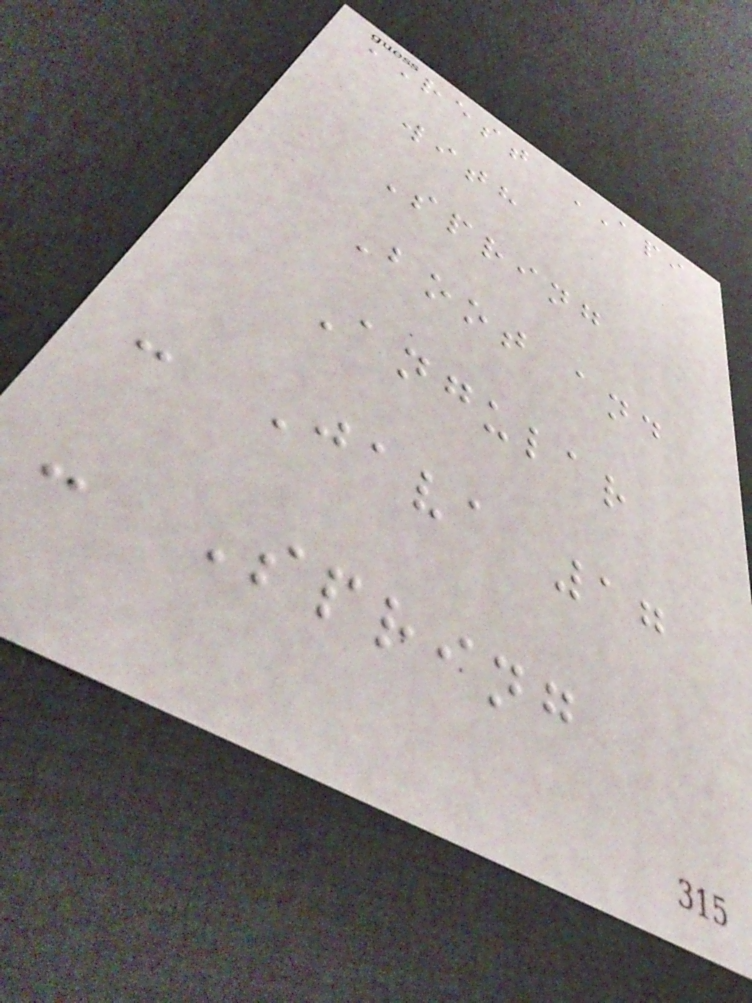REST API
with
Spring
Boot and
Angular
- Java 17
- Spring
